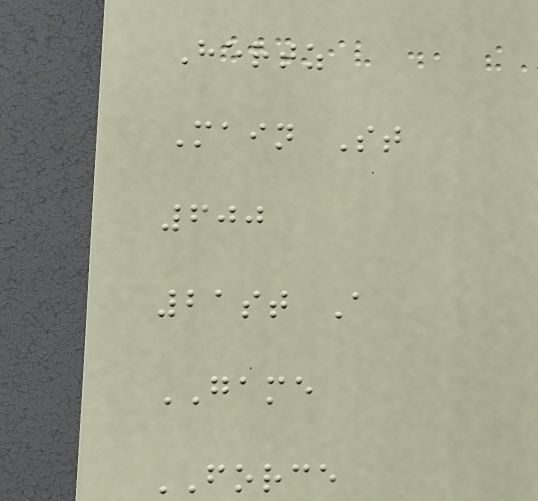Hertz
Main St
600
21st A
GAME
FORCE
